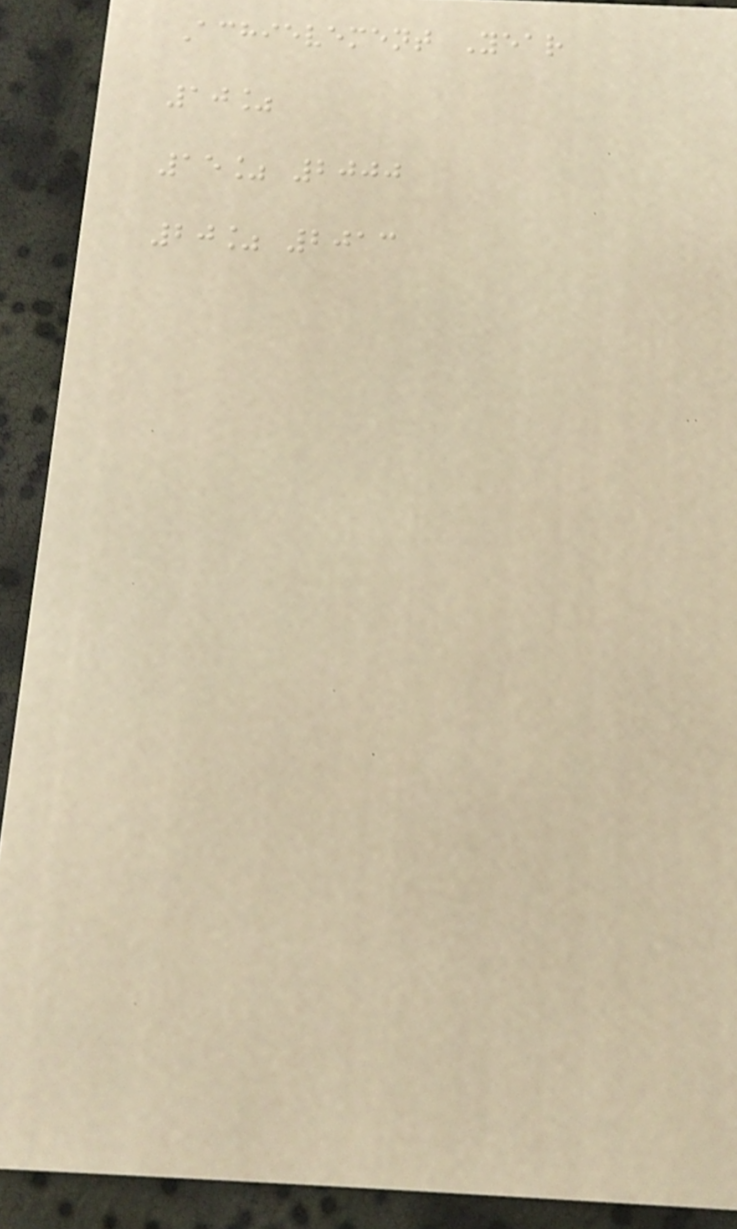Achievement Year
10%
15% 2000
20% 2013
